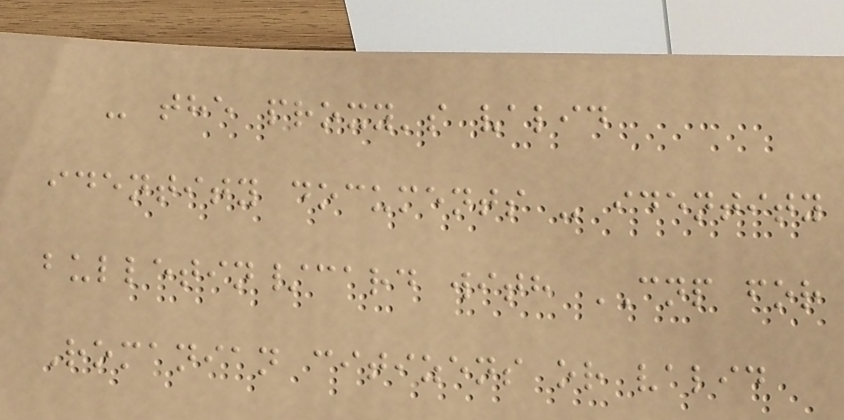- the proxy's valid
identity documents - identity
bulletin/card with CNP for
Romanian citizens or valid
